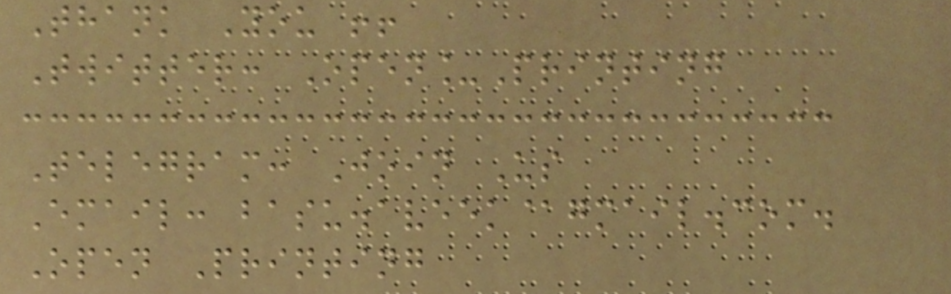Thank You !!
Twitter: Open_Printing
Telegram: Join Us
Email: basu.aveek@gmail.com.
Open Printing
